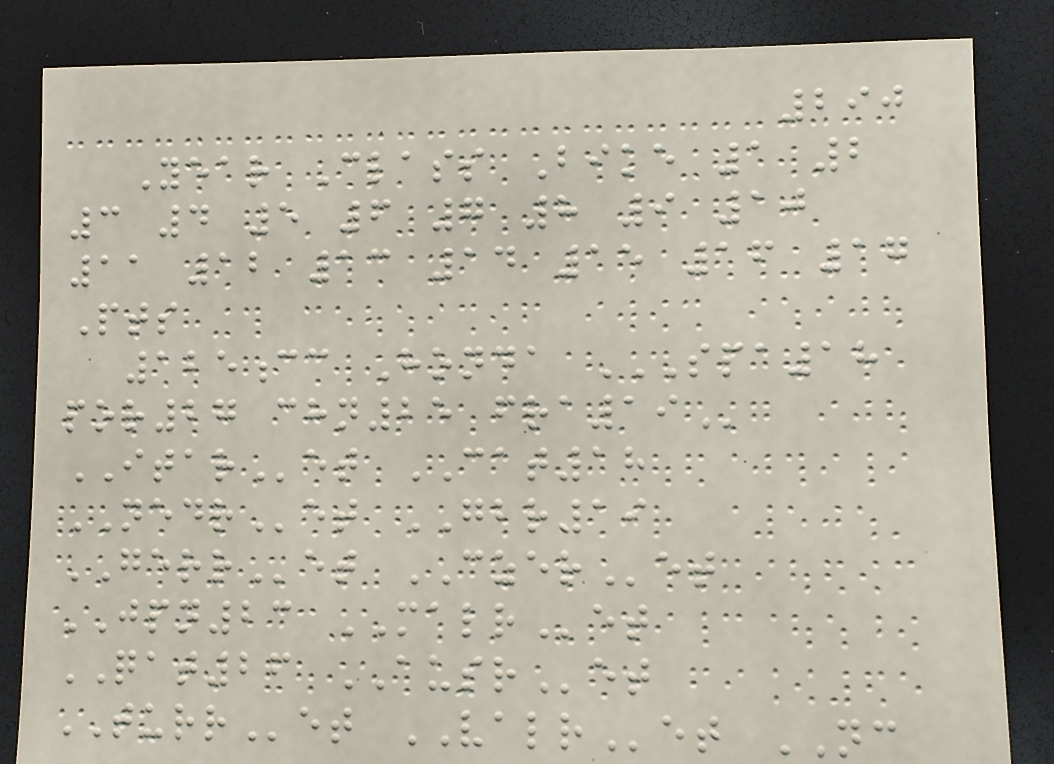290
Year Class Bike 1 2
3 4 5 6 7 8 9 10
11 12 13 14 15 16 17
Pts
125cc Honda SPA18
POR27 CHN25 FRA19
ITARet CAT18
NEDRet GBR19
GERRet CZERet
JPN23 MALRet
QAT26 AUSRet
TURRet VALRet NC
